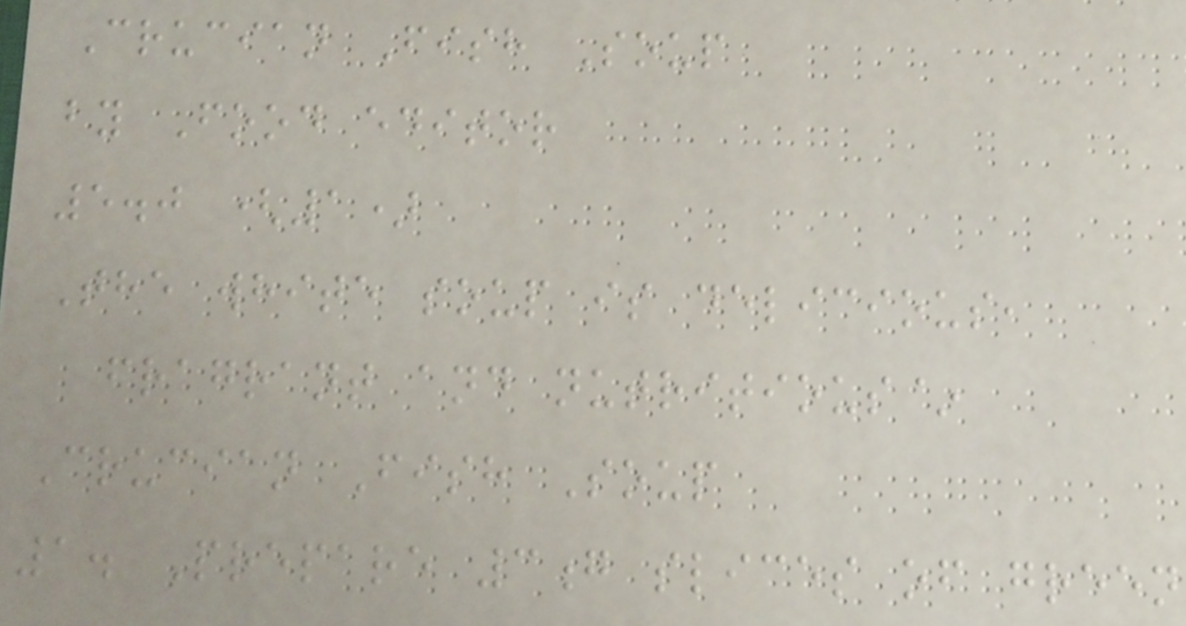Crucian Fish Soup
by Food editor
5.0 (1)
The white soup is delicious,
fragrant and nutritious~
Crucian Fish Soup
1. Prepare 3g slices of green
